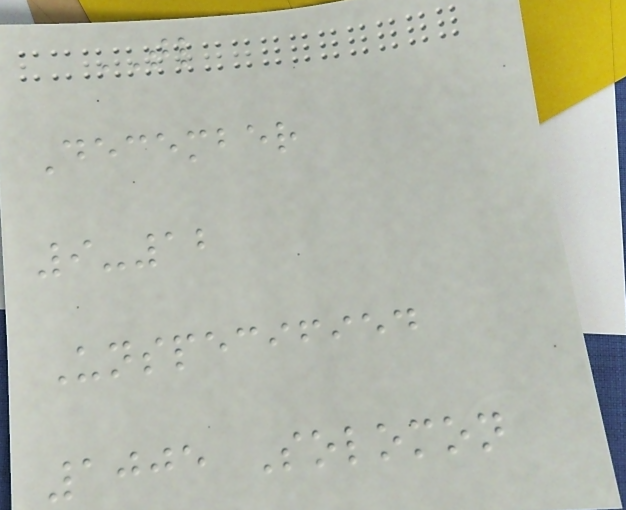TL
December
9-12
Unspecified
1005 Solomon
